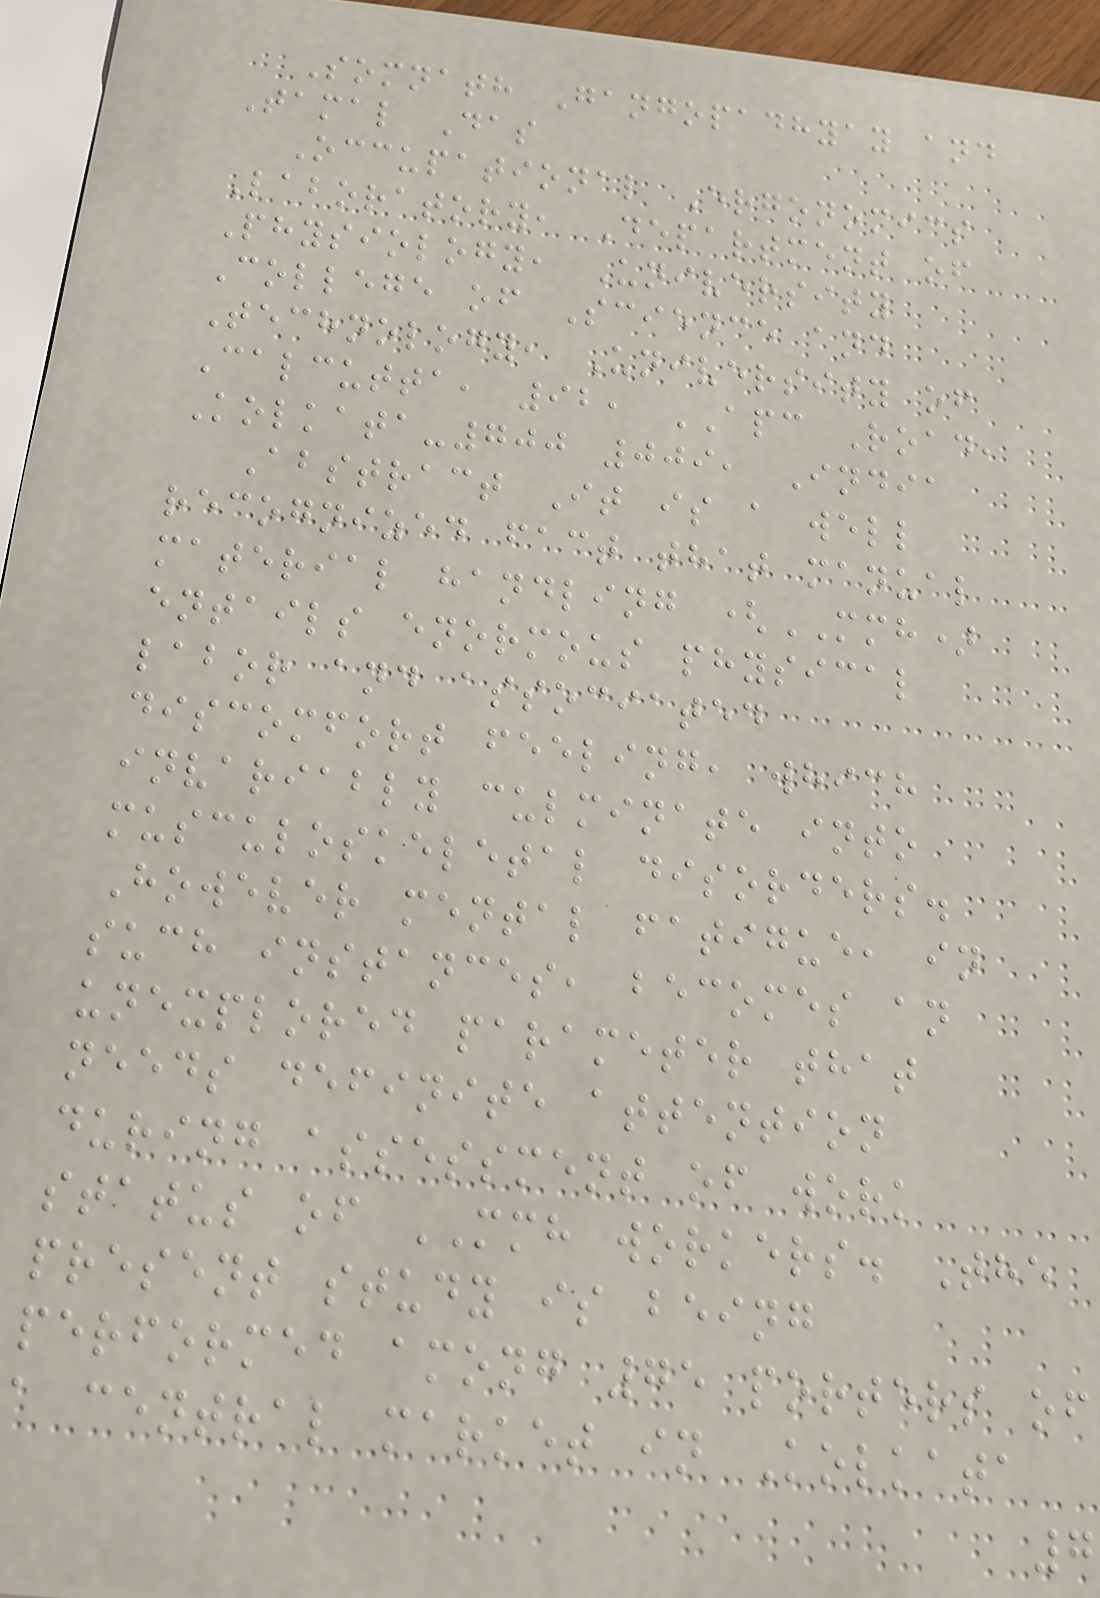Somnath Gangopadhyay and
Tamal Das
Occupational Ergonomics
Laboratory, Department of
Physiology, University
College of Science and
Technology, University of
Calcutta, 92, APC Road,
Kolkata-700 009, India
Abstract It is a well
recognized fact that manual
material handling (MMH)
entails enormous physical
labor and associated
discomfort feeling, which
invariably culminate into
musculoskeletal disorders.
However mental fatigue, in
such instances, becomes an
unexplored parameter that
needs definite attention
during assessment of work
status of MMH workers. The
present study is being
performed among 75 porters of
a central market in Kolkata
7
